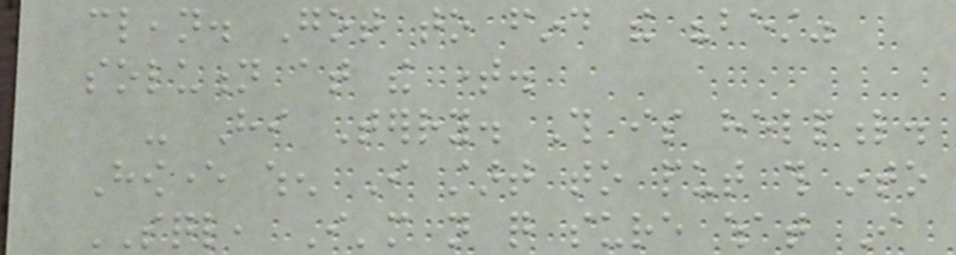clean. Got to find the "best"
solution at the time.
- Hi Terry. This is helpful.
However when I start to put this into
SQL, I'm not quite sure what I
